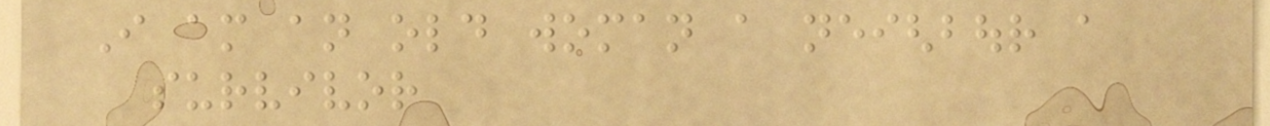I am an old woman a neighbour a
survivor
